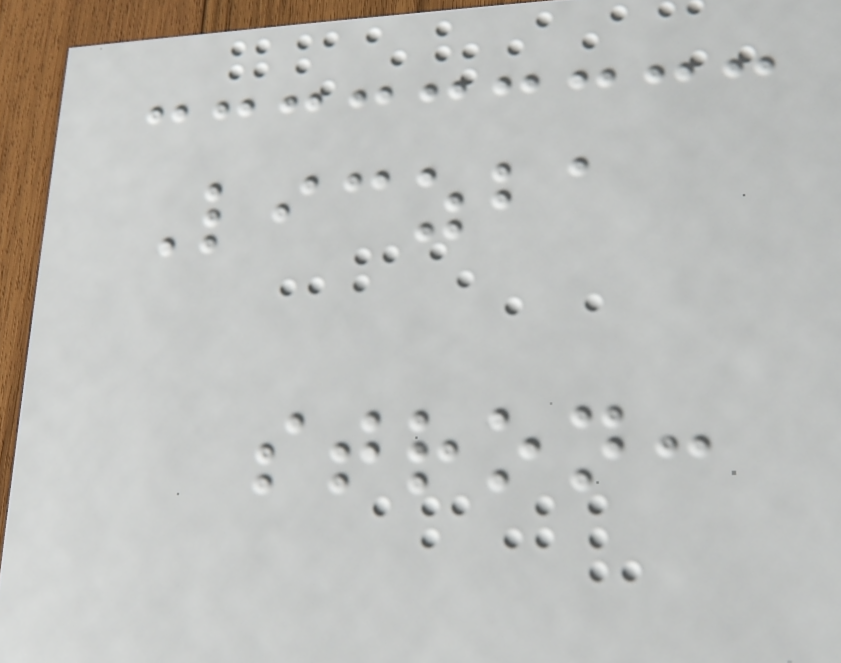Liczba
stron:
